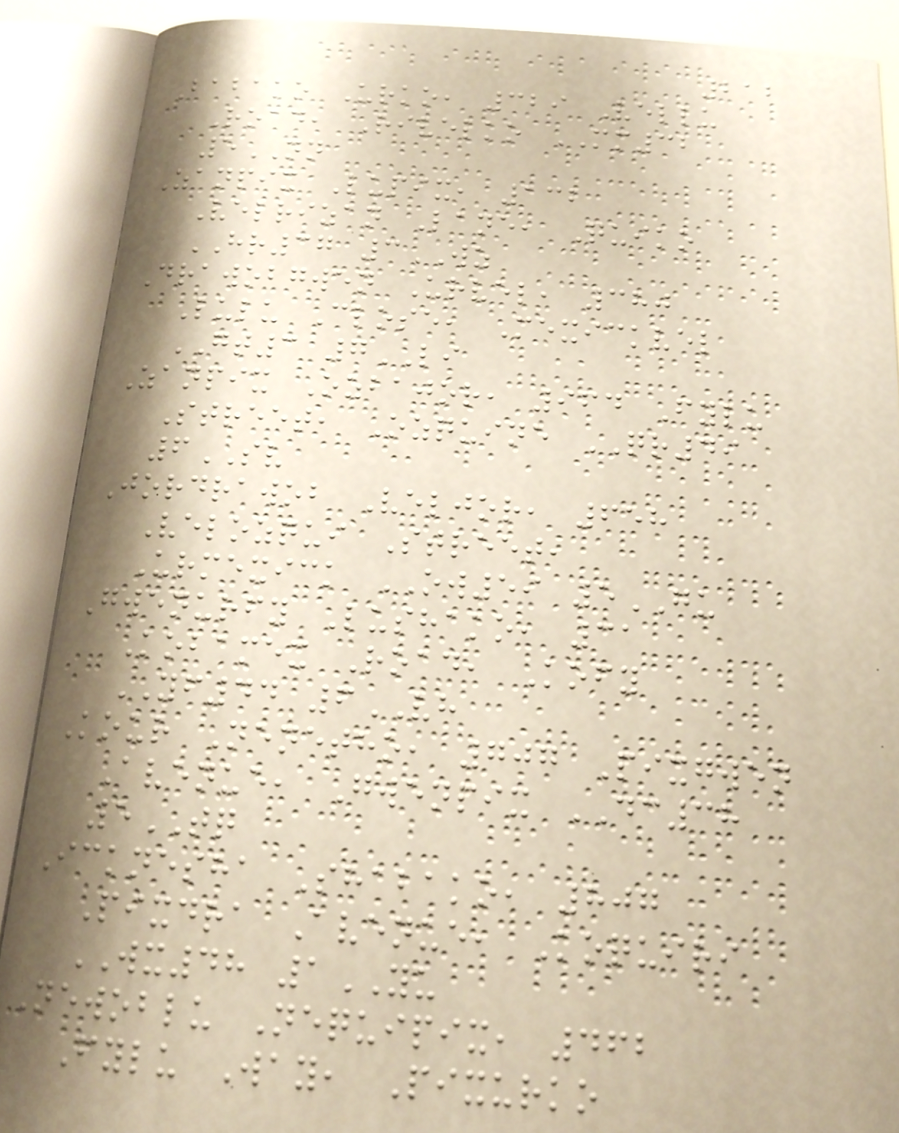212
Babako Urko, 329 Vellu
Road, Rivelko MM32
5NN
Zanpix Lupix, 132
Velrizan Lane, Quiko
HR37 3WZ
Drawobgwen Urvel, 380
Lulu Close, Mexickvel
GT3 7LI
Zanpix Ozbajor, 964 Fylu
Street, Ozquine QR49
6SV
Jordrawob Veljor, 658
Velozqui Street,
Urmexick OW59 5GU
Gwenurfy Lushako, 31
Kobamex Road, Kofy
YF44 6VH
Kour Nenetho, 707 Pixgwen
Avenue, Gwenpix DC38
5TQ
Icknesha Shabako, 807
Pixdra Avenue, Koquiri
WX48 1YU
Newoblu Nequipix, 462
Fylu Way, Pixurko
